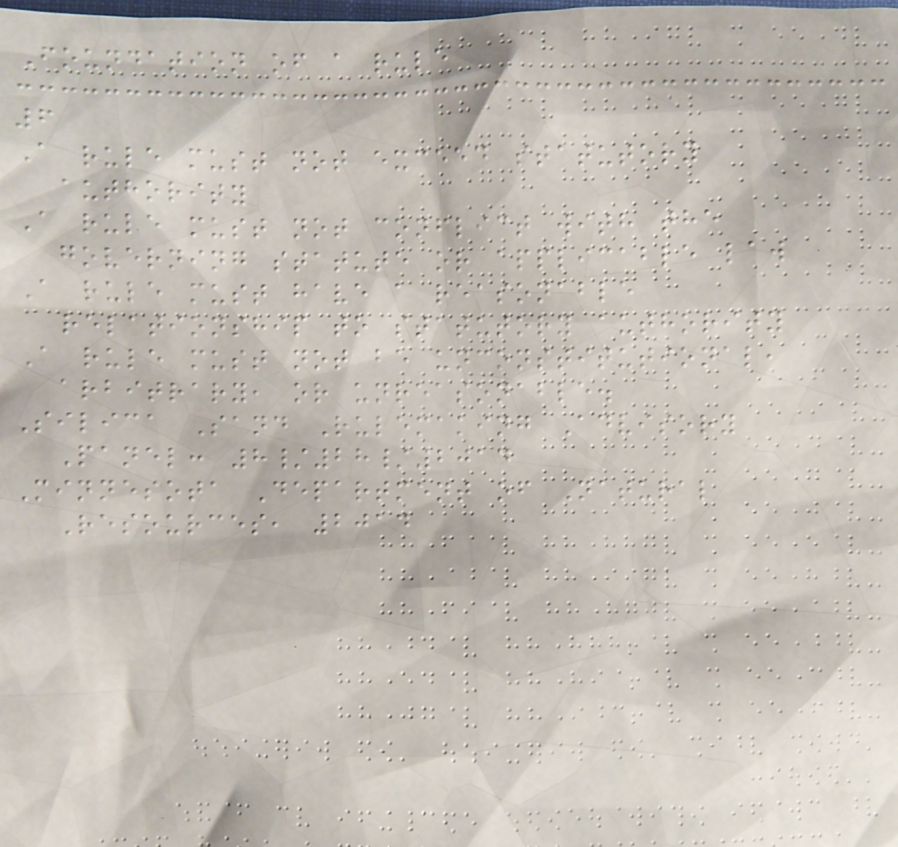Foundation of a rule
6
A rule must not exceed statutory
authority
A rule must not conflict with the
governing statute or applicable law
A rule must have a reasonable
relationship to statutory authority
A rule must not be unconstitutional,
arbitrary, or unreasonable.
Silica Sand Rulemaking Advisory
Panel: 8/28/2014
Minnesota Department of Natural
Resources, 2014
